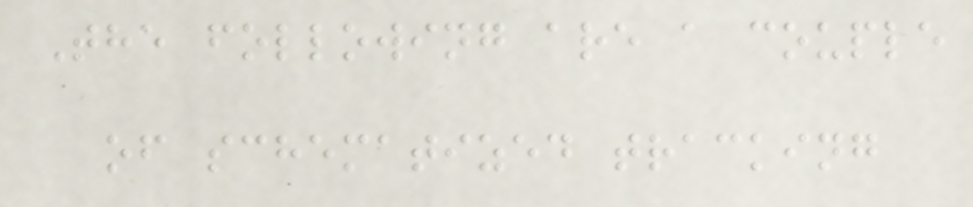The following are a couple
of schematized tracking
